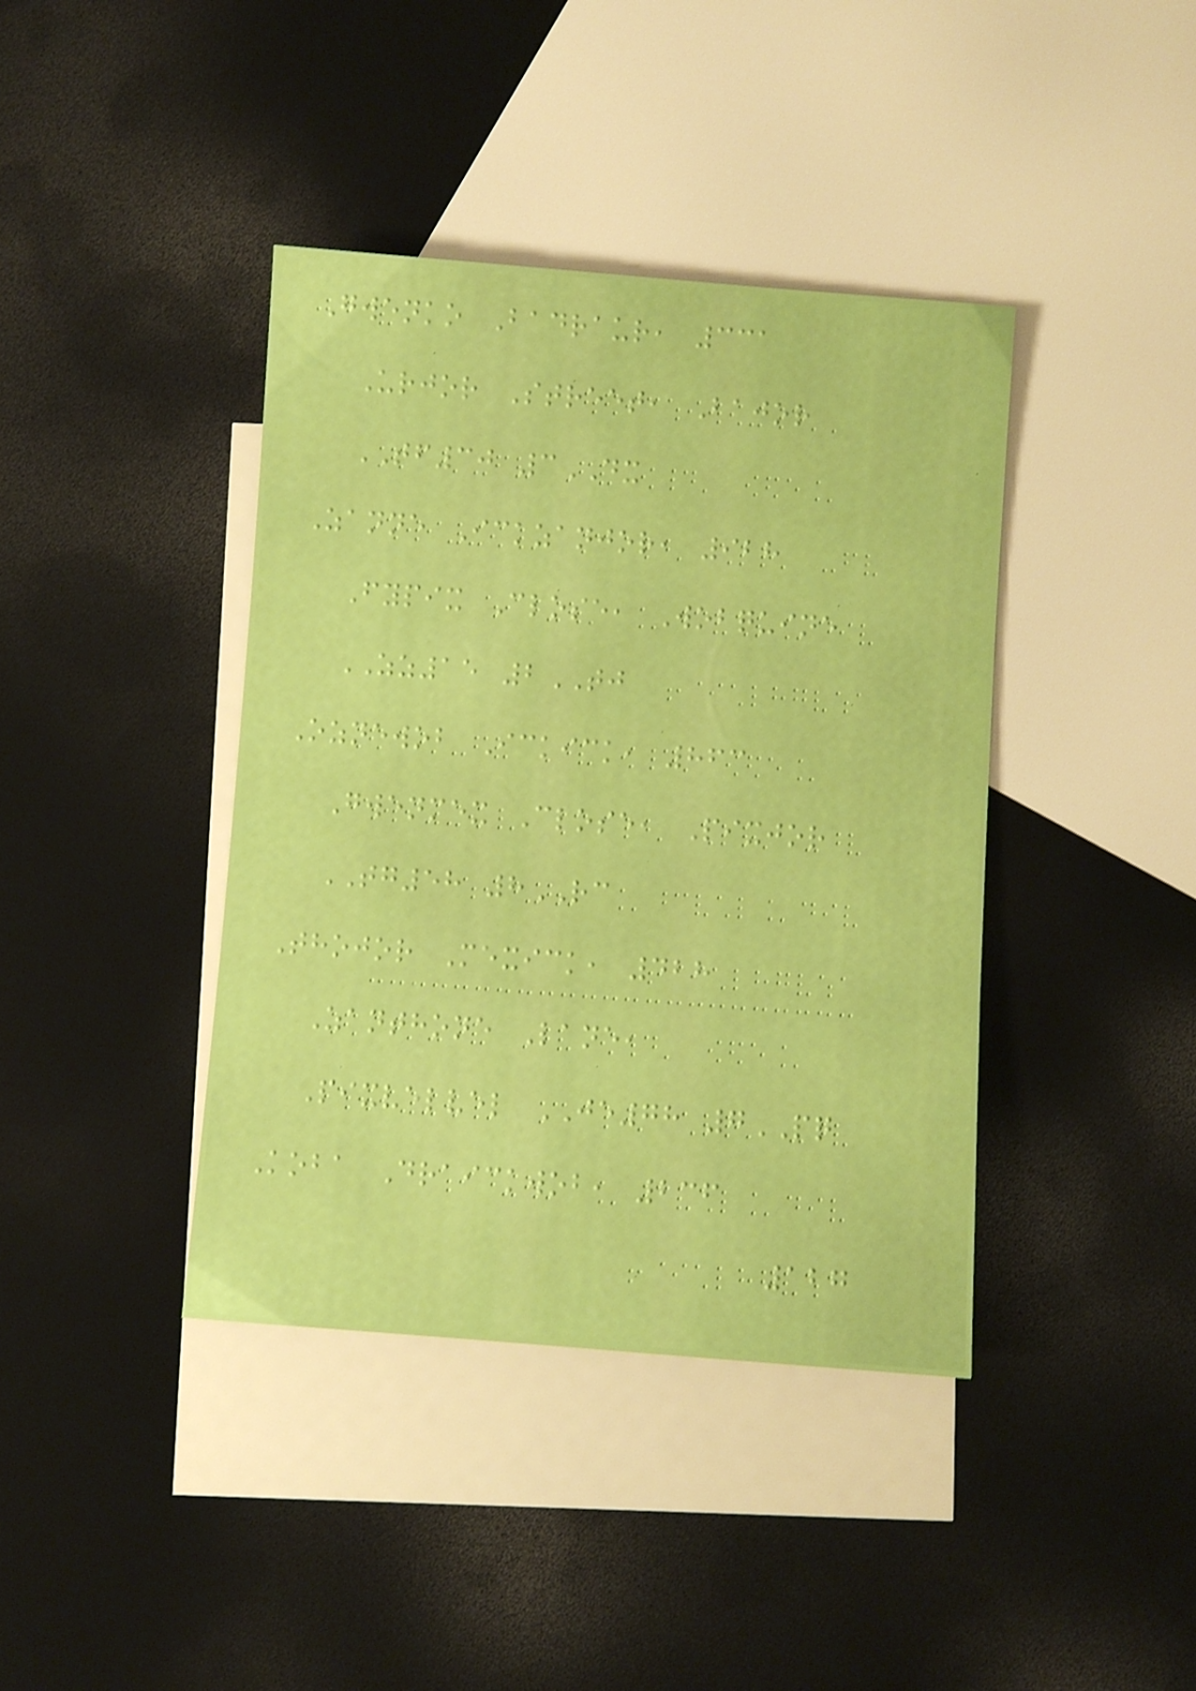Gwenko Badraur, 331
Urjor Street, Bajor
TF30 3DX
Zanne Ickzanjor, 928
Fypix Close, Wobquine
ZZ15 2TJ
Oznewob Ickick, 863
Gwenmex Close, Pixjor
TG58 8RC
Thojor Mexick, 428
Zanthone Lane,
Pixvelvel JE78 7PQ
Koba Draickwob, 236
127
